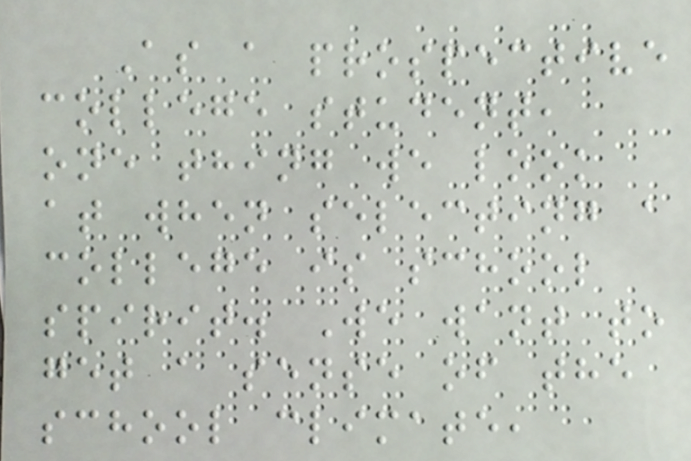As a prospective
college student,
one thing we look
at when selecting a
college is school
spirit. We want to
get a sense of the
school climate,
